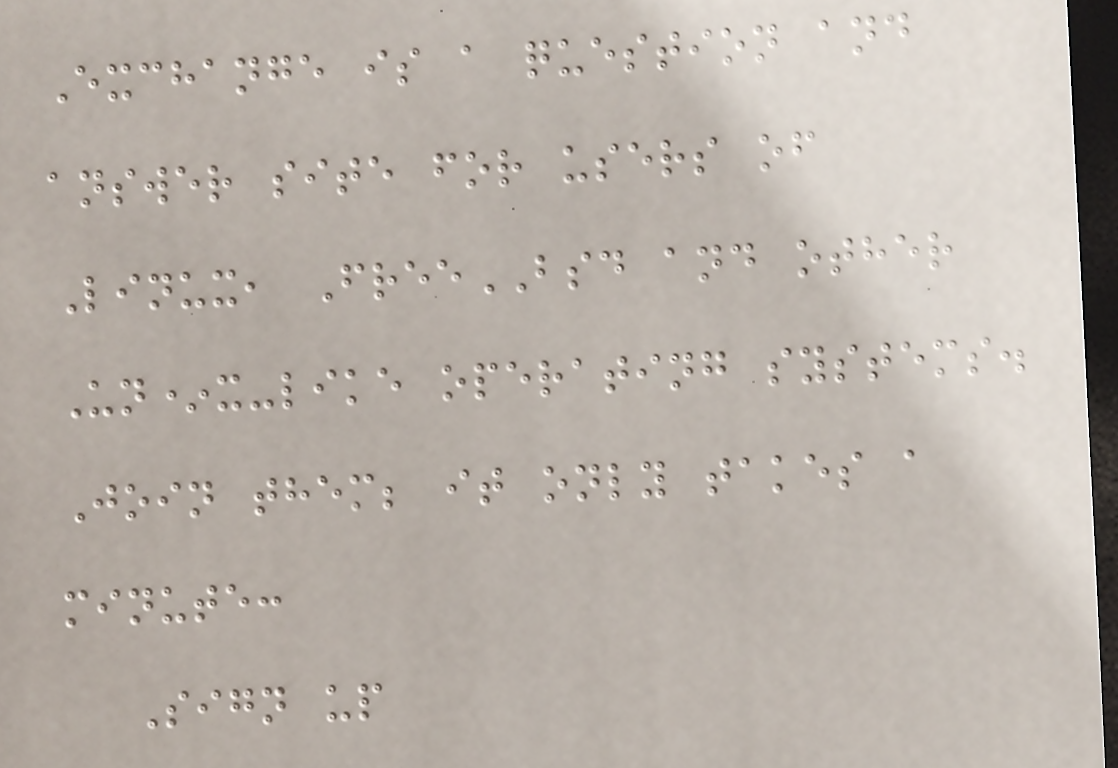Exchange is a question and
answer site for users of
Linux, FreeBSD and other
Un*x-like operating systems.
Join them; it only takes a
minute:
Sign up
